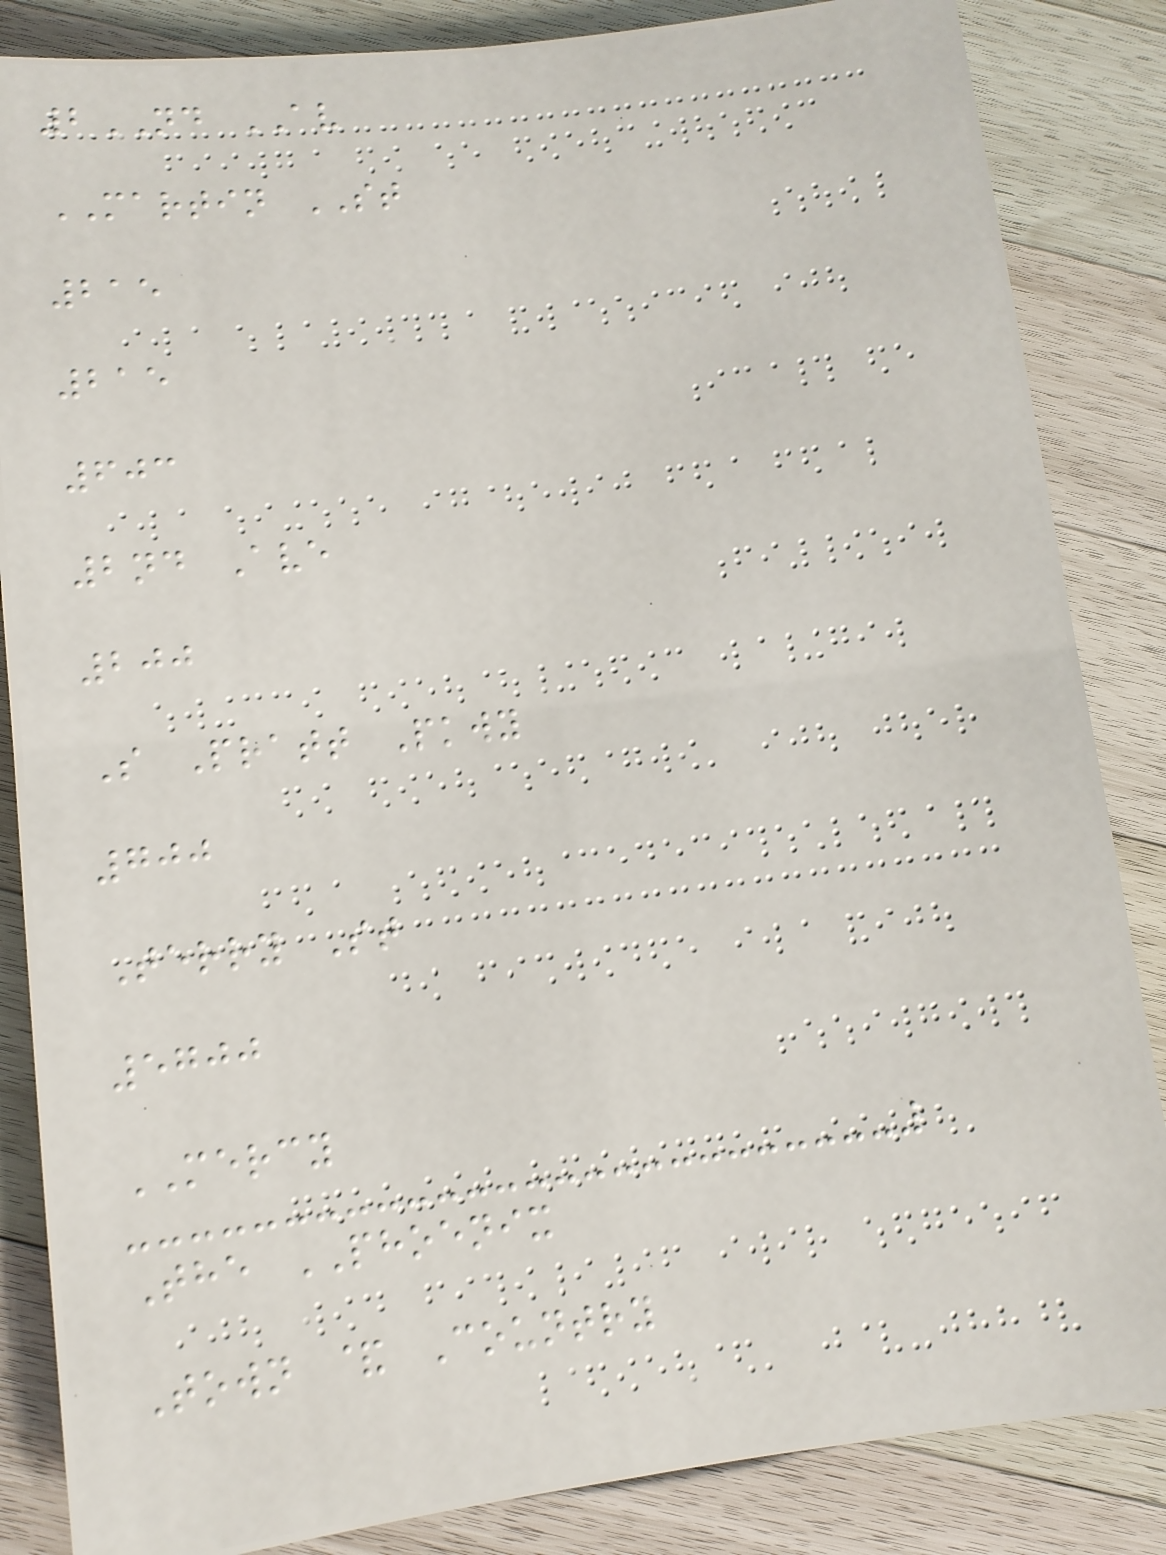2ND AV
MARTIN ST
215
215
603
2nd Ave
200
S Pratt Pkwy
700
Terry St
5700
MERCY
The PHOENIX
Town & Country
